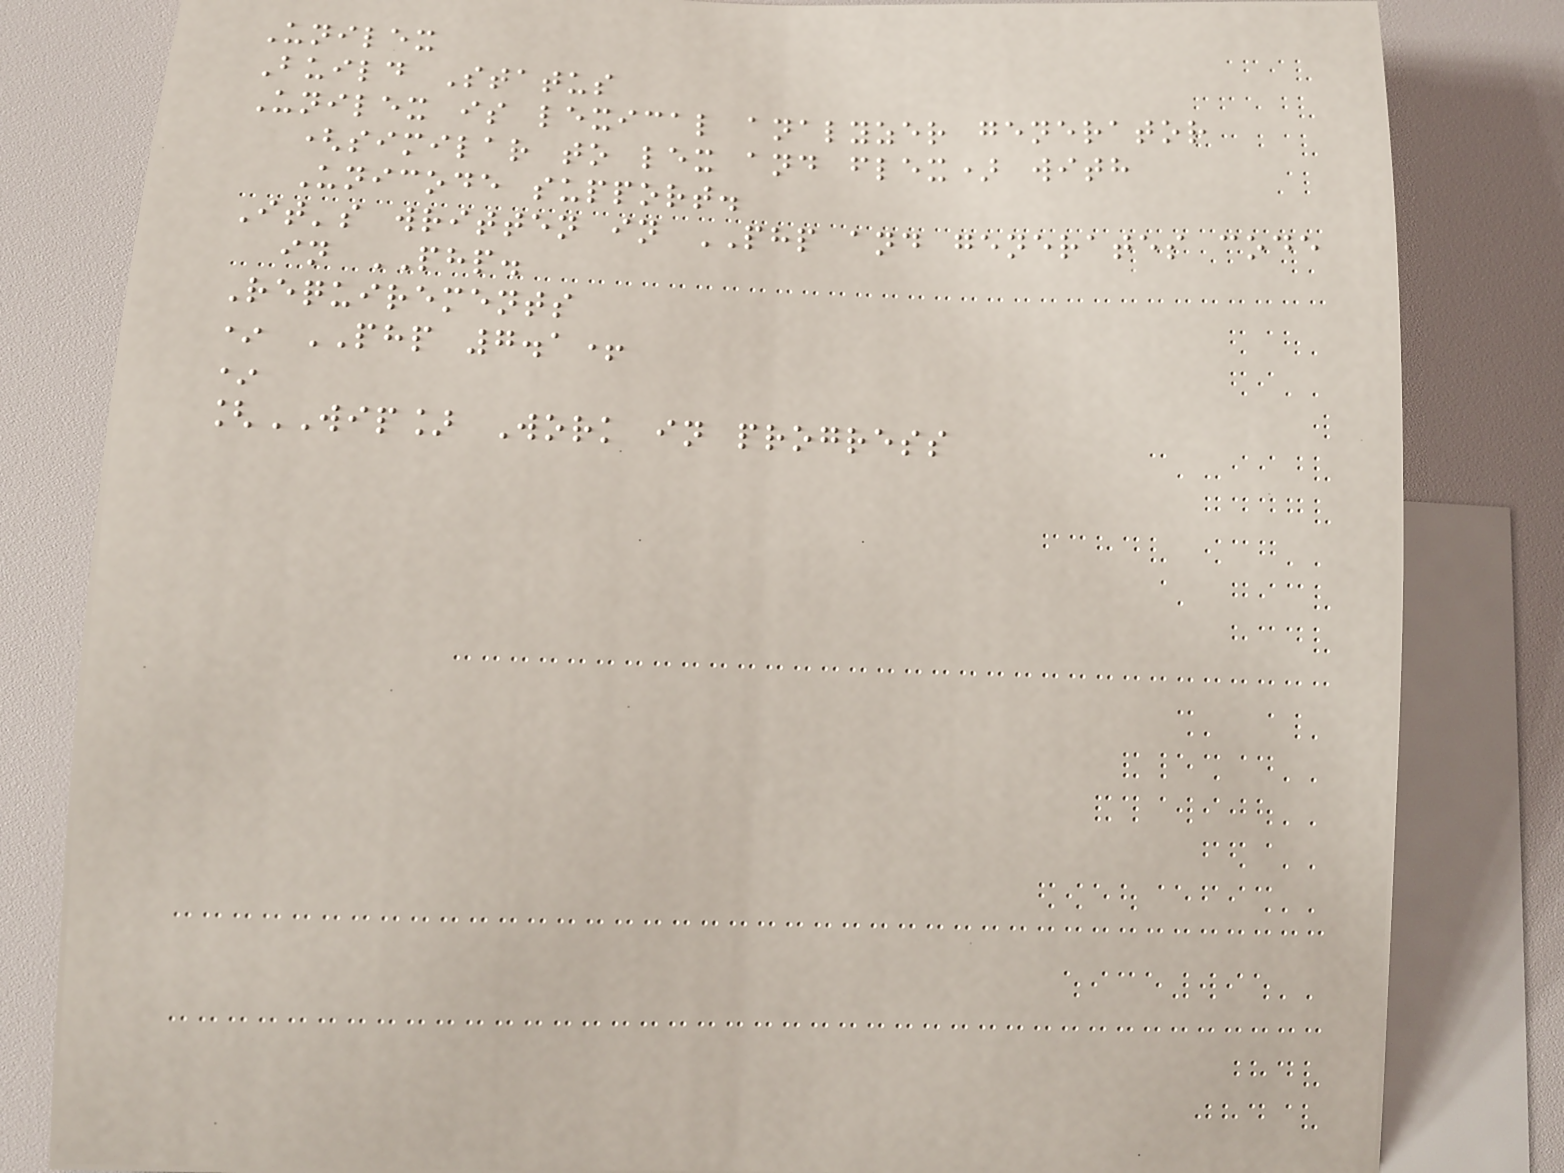Unilex
Build Status
Unilex is lexical analyzer generator
(similar to lex and flex) with
Unicode support.
It's written in PHP and generates code
in PHP.
Requirements
* PHP 7.1+
*
[WIP] Work in progress
